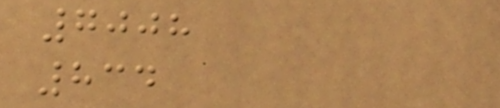7008
834
